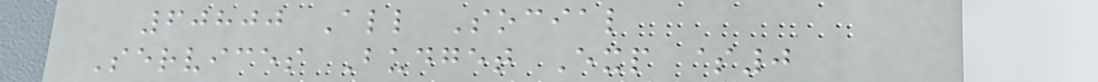60800 All Social
Services Budget Exp $0
